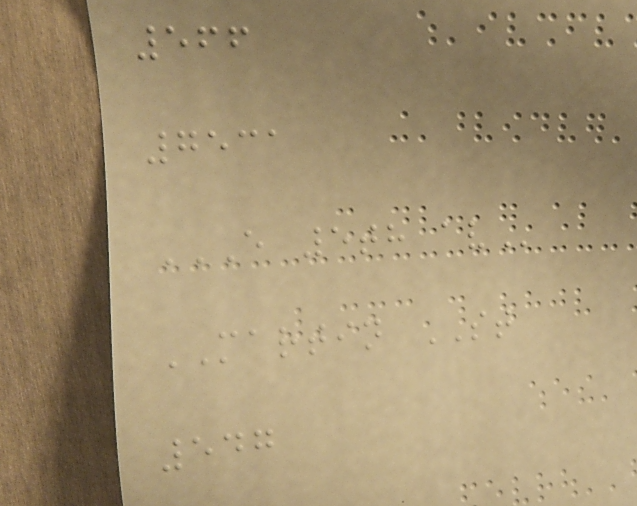566
7531
E 5TH AV
MARTIN ST
547
